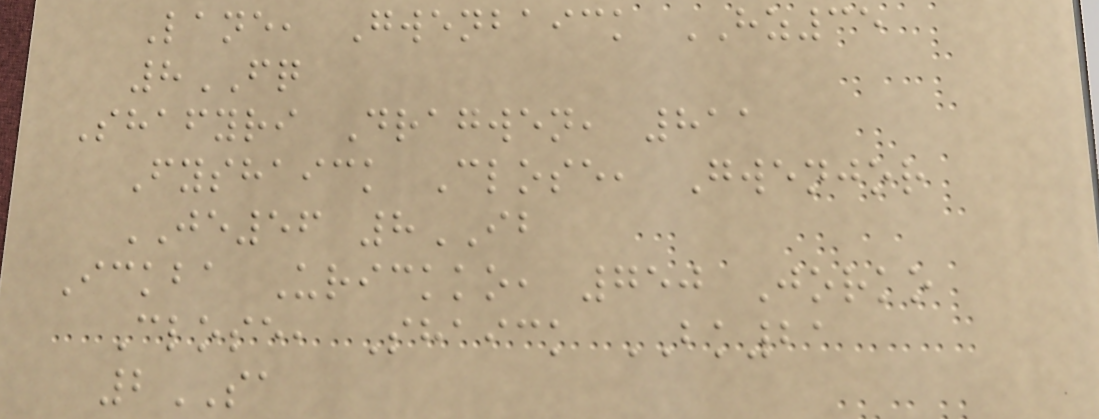Lane, Gwenbaick HZ35
8FQ
Shafyri Dragwen, 811
Fyshaick Close, Gwenjor
JE56 8IB
Ickba Urickko, 750 Jorko
Close, Shaick BK21
2SA
